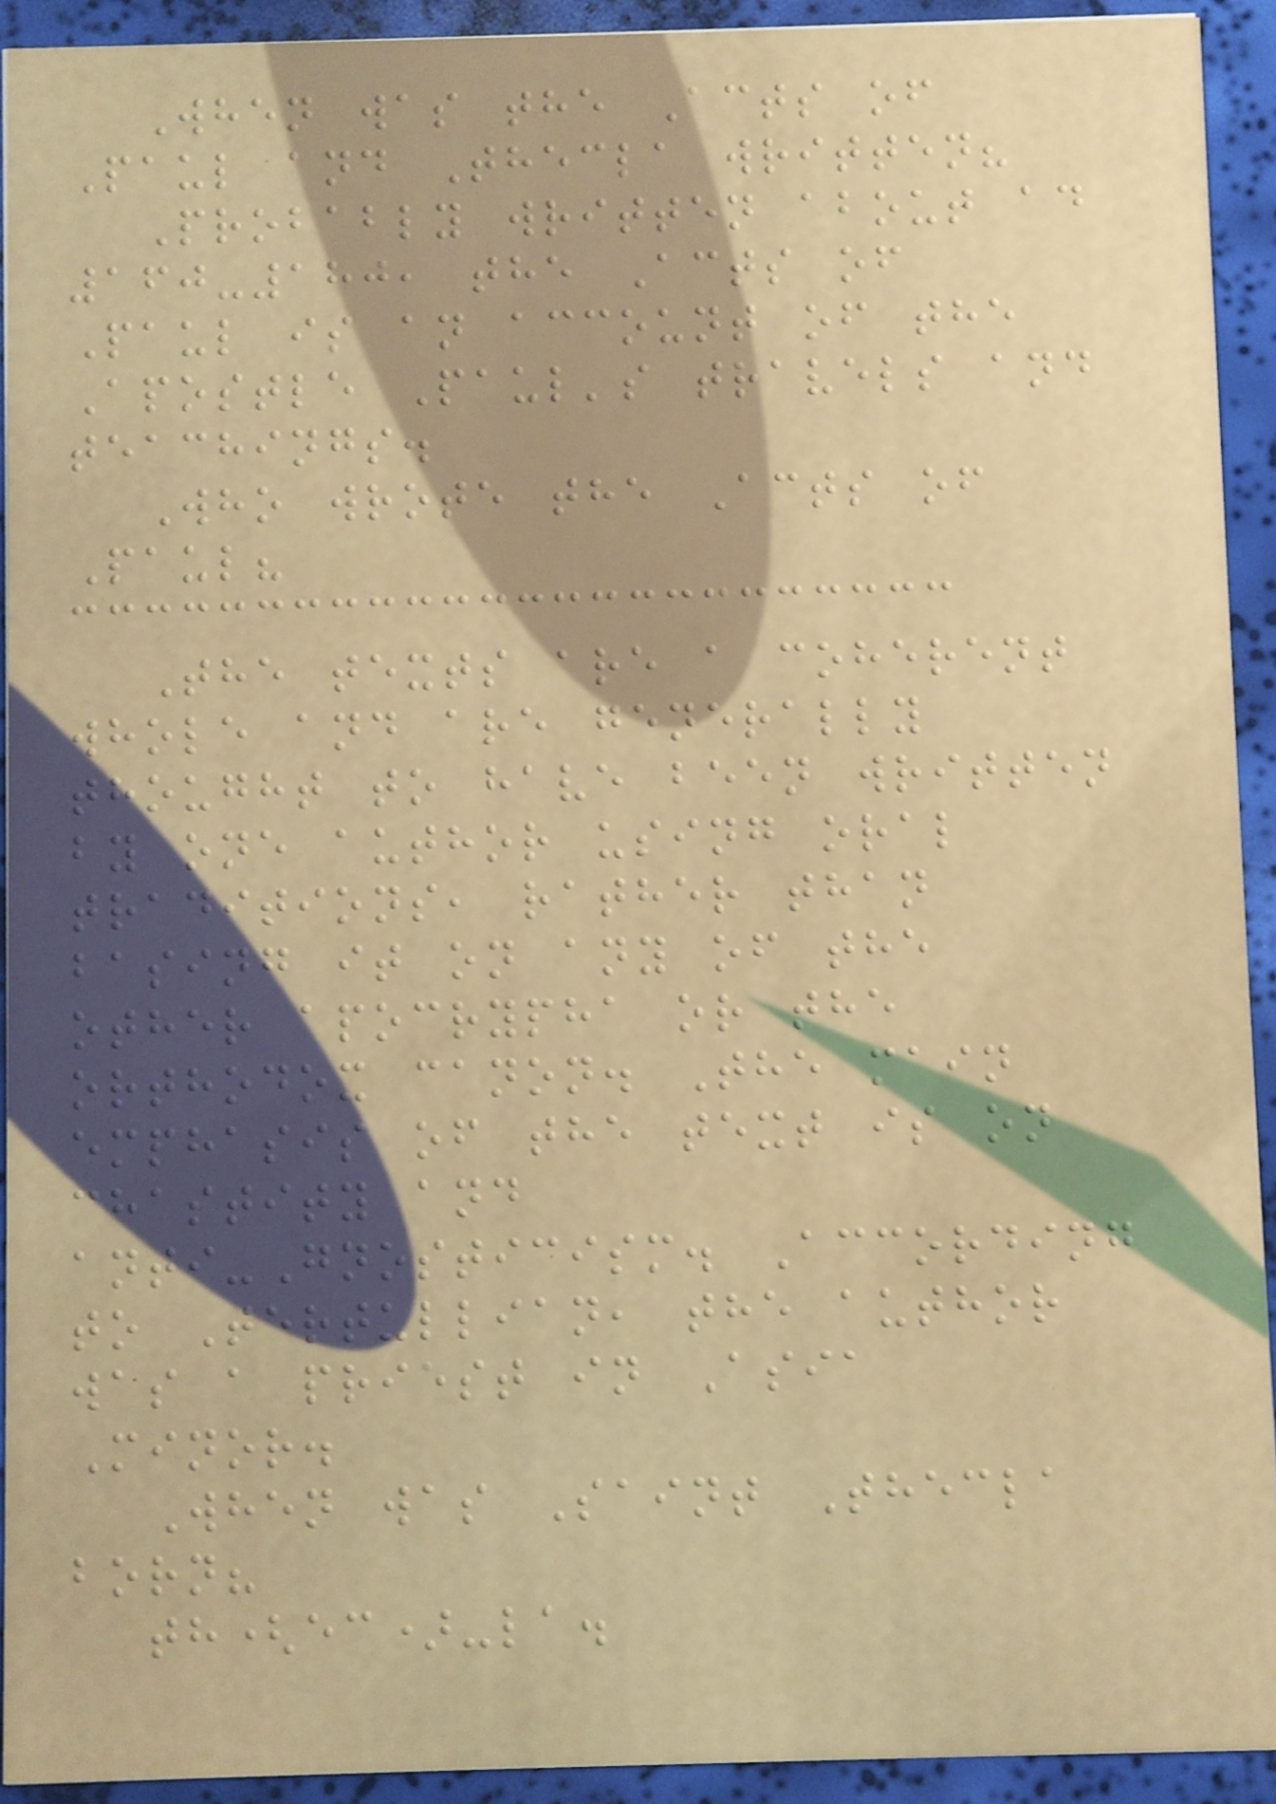When was the Acts of
Paul and Thecla written?
Probably written about ad
160-180, the Acts of
Paul is an account of the
Apostle Paul's travels and
teachings.
Who wrote the Acts of
Paul?
The texts are a coherent
whole and are generally
thought to have been written
by one author using oral
traditions, rather than
basing it on any of the
other apocrypha or the
orthodox canon. The main
emphasis of the text is on
chastity and
anti-Gnosticism. According
to Tertullian, the author
was a priest in Asia
Minor.
When was Saint Thecla
born?
th(ec)-la.
